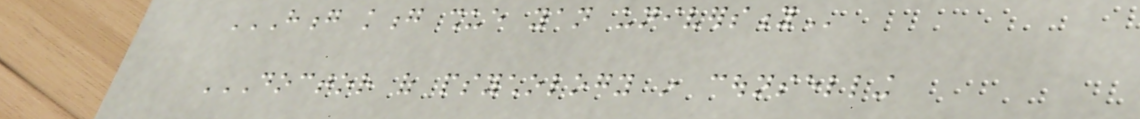HONG KONG SHUE YAN UNIVERSITY
DOCTOR OF PSYCHOLOGY IN COUNSELLING
